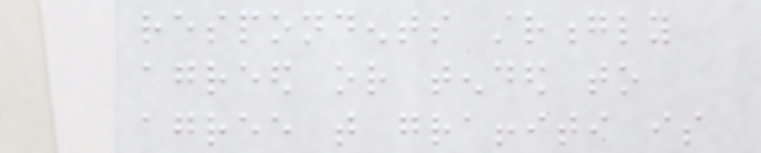respondents strongly
agreed or tended to
agree that graffiti is
